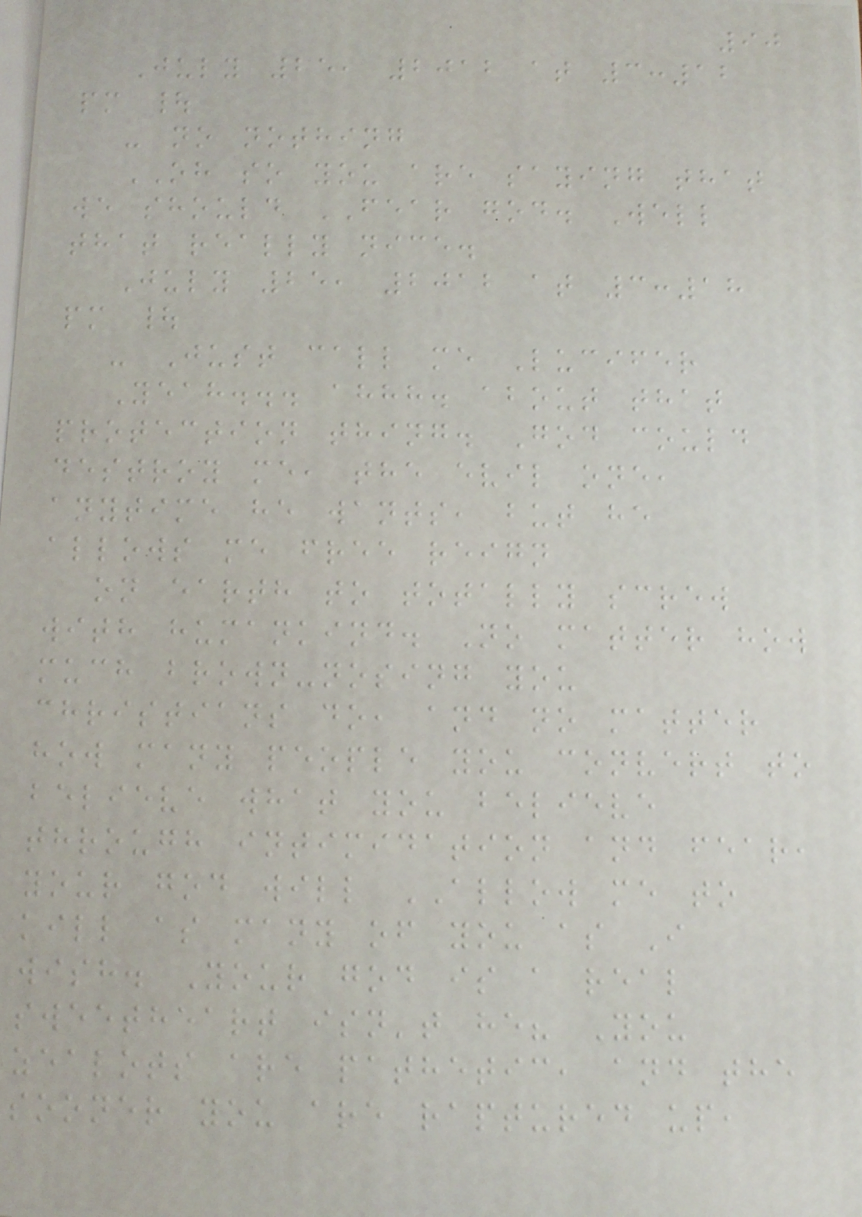90
July 25, 2012 at 3:12
pm |
- no nothing
OH so you are saying that
we should FEAR god. Well
that really nice.
July 25, 2012 at 3:18
pm |
- Just call me Lucifer
Yeah... ahhh. about that
protection thing. God could
destroy me, the evil one,
anytime he wants, but he
allows me free reign
on earth to totally screw
with humankind. No matter how
much brown-nosing you
christians do, and no matter
how many people you convert to
believe what you believe
through intimidation and fear,
your god will ALLOW me to
kill as many of you as I
wish. Your god is a real
sweetheart isn't he? You
zealots are pathetic, and the
sooner you are raptured up,
